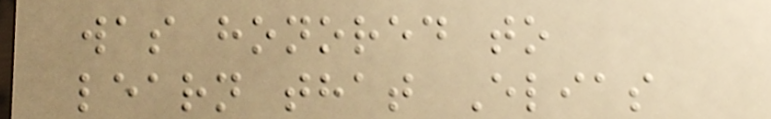was honored to
learn that Elias
